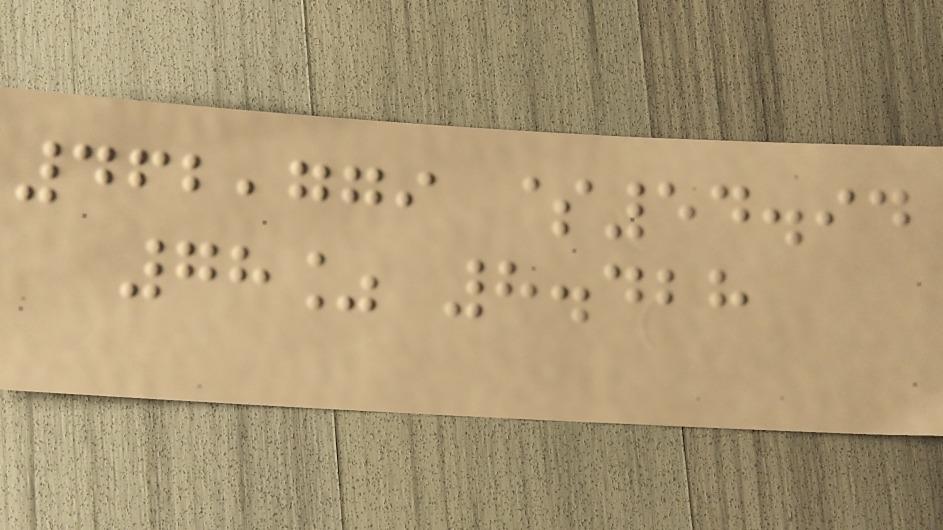462,779 $54.94
78% 8.428
